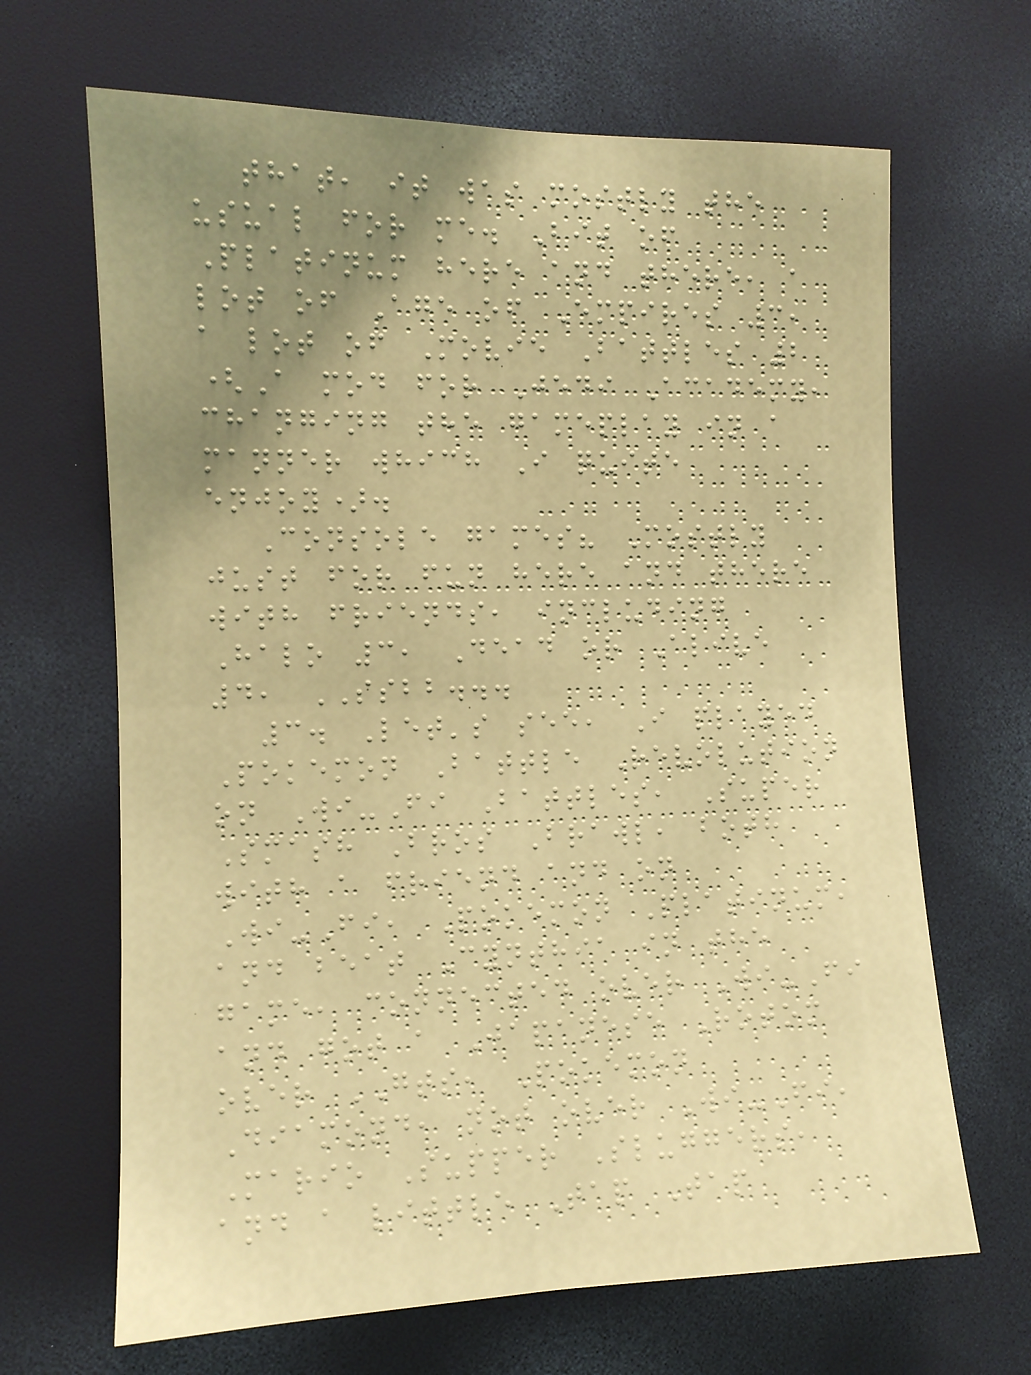that, it was mostly the
usual for me. Bit of
Platinum here and there, a
lot of Age of Empires 3,
a lot of Movie Battles 2
(A mod for Jedi Academy,
changing the gameplay in a
manner which I quite
enjoy).
Console games? Mostly
just for fun here and there
with friends, including
Halo 3, Dead or Alive
4, SSBB...
3. Let's see, I played
Pokemon Battle Revolution
on Wi-Fi Battles, Super
Smash Bros Brawl, both
with a friend and on
Wi-Fi, Pokemon Platinum,
and beat Cynthia in the
game, connected over Wi-Fi
and got a Japanese Rotom
over GTS, Pokemon
Diamond, not over Wi-Fi,
Mario Supper Sluggers,
and a little Tap Tap
